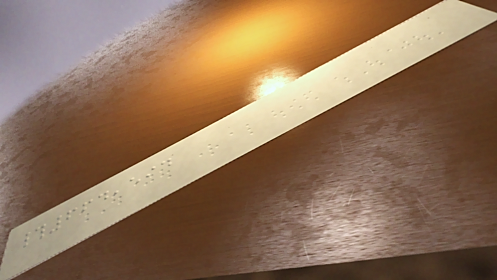#664,594
